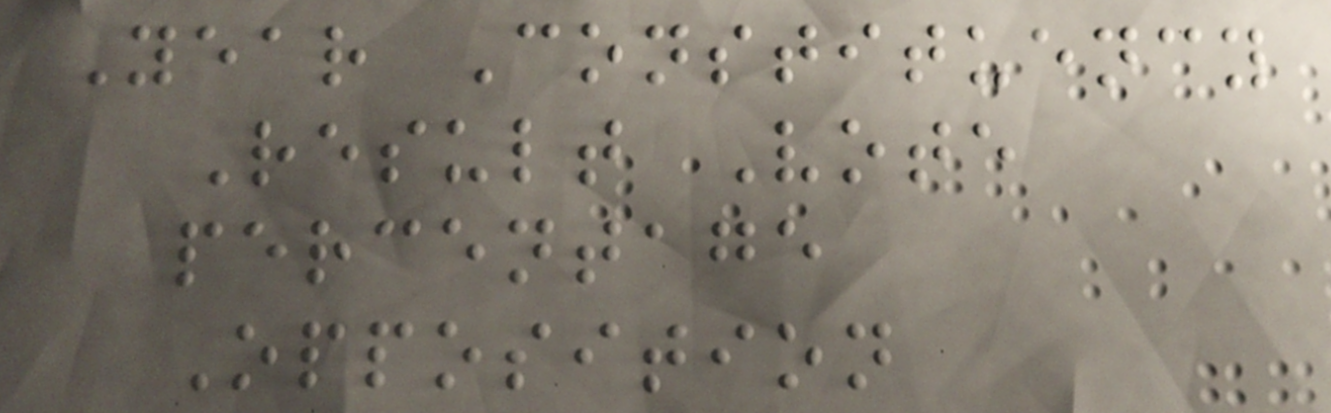Year Constituency
Result Vote
percentage
Opposition
